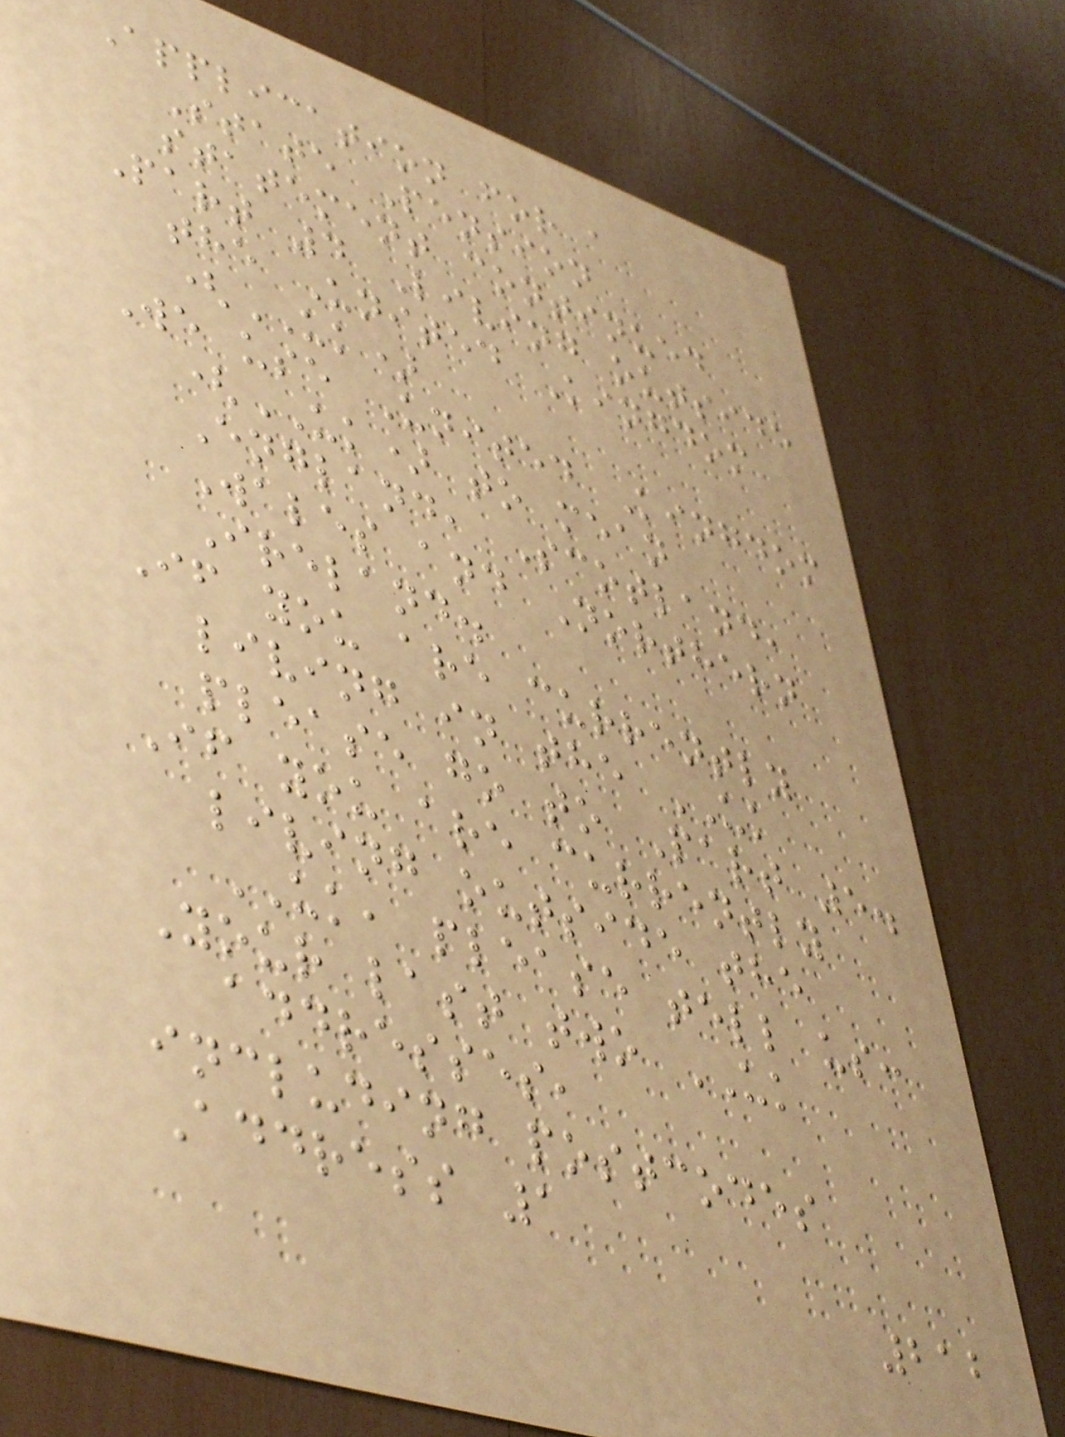Application for a
State Pension
statement continued
Part 4 Living outside
the United Kingdom
(UK)
We use United Kingdom
(UK) to mean
England, Scotland,
Wales and Northern
Ireland.
If you are currently
living in the UK
please go to Part 5.
If you are currently
living outside the
UK, please tell us:
Your last two UK
addresses,
including postcodes
Address 1
212
